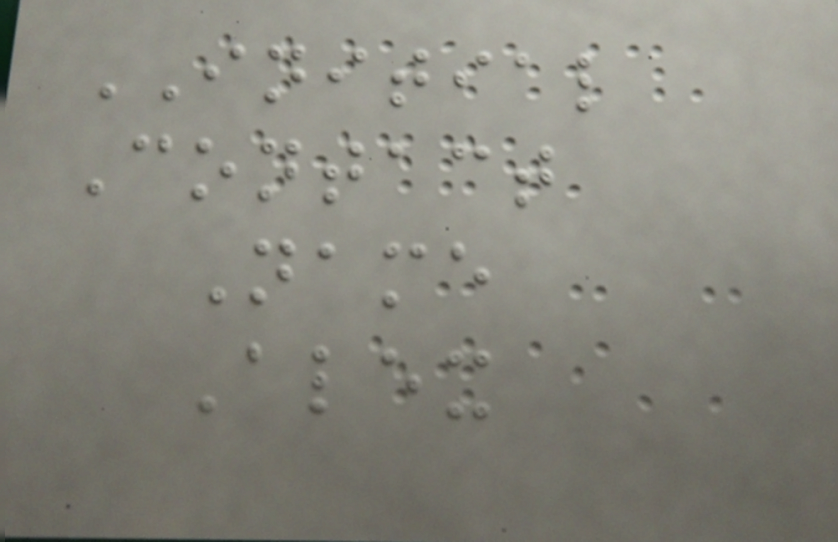INITIAL
Contact
Name
Alex
